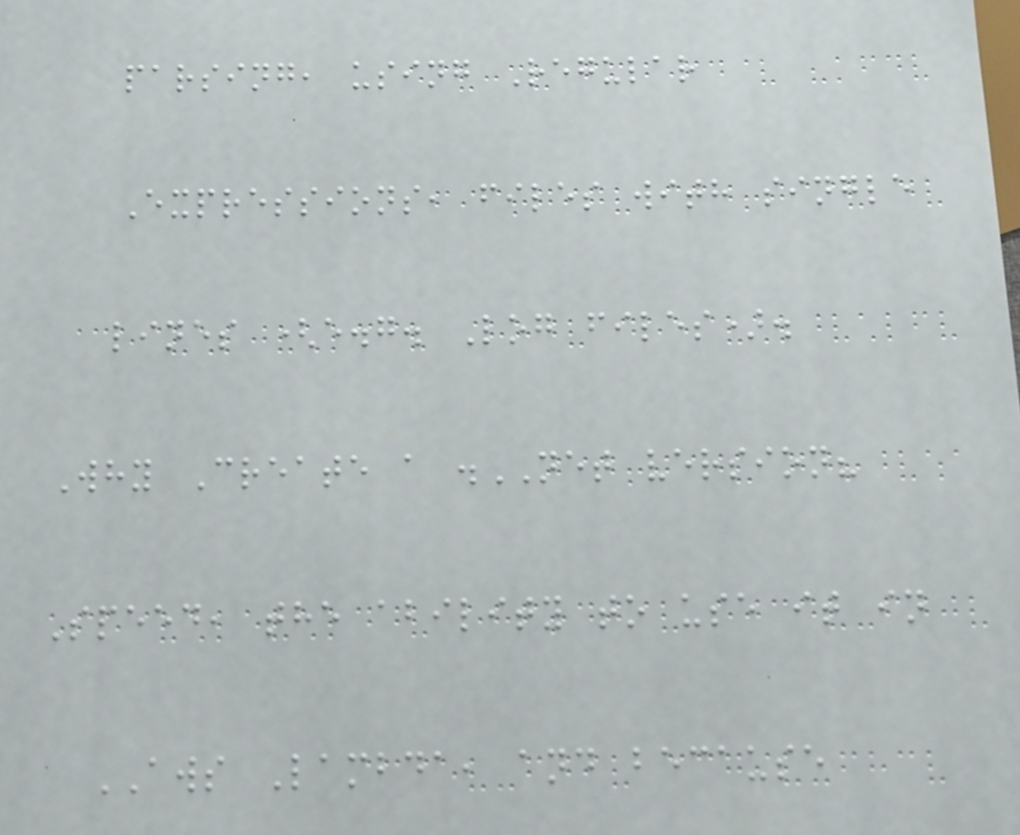parsing, using Regular
Expressions, files with single
lines (e.g. Log files).
Why Create a .NET version?
Speed, the ability to use it in
AWS Lambda, and because
